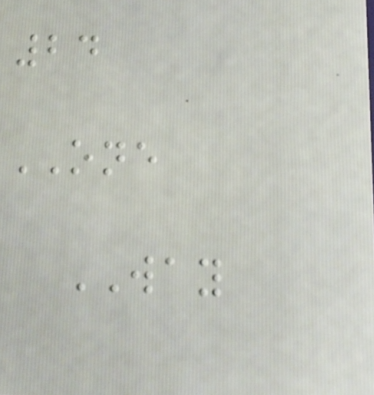24
ONE
WAY
